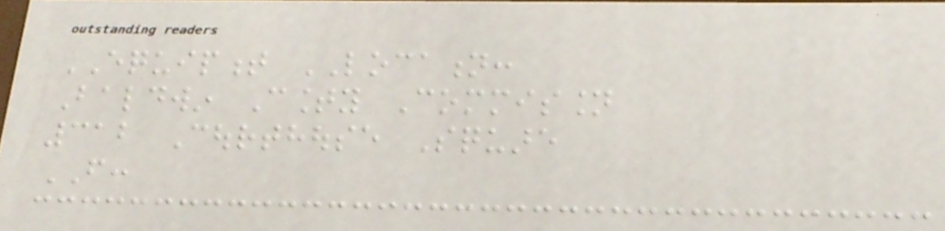EQUIPMENT LOCATION:
Baldwin County Commission
312 Courthouse Square
FROM:
